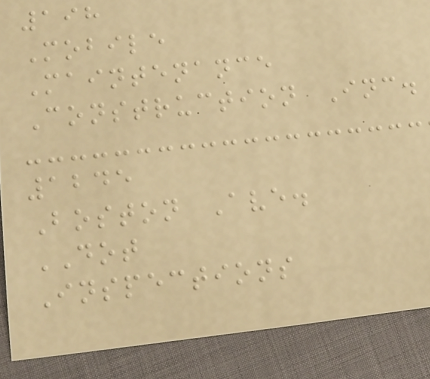198
Mobile
Maintenance
Construction Inc.
1245
Boston Ave.
DOT
Inspections
